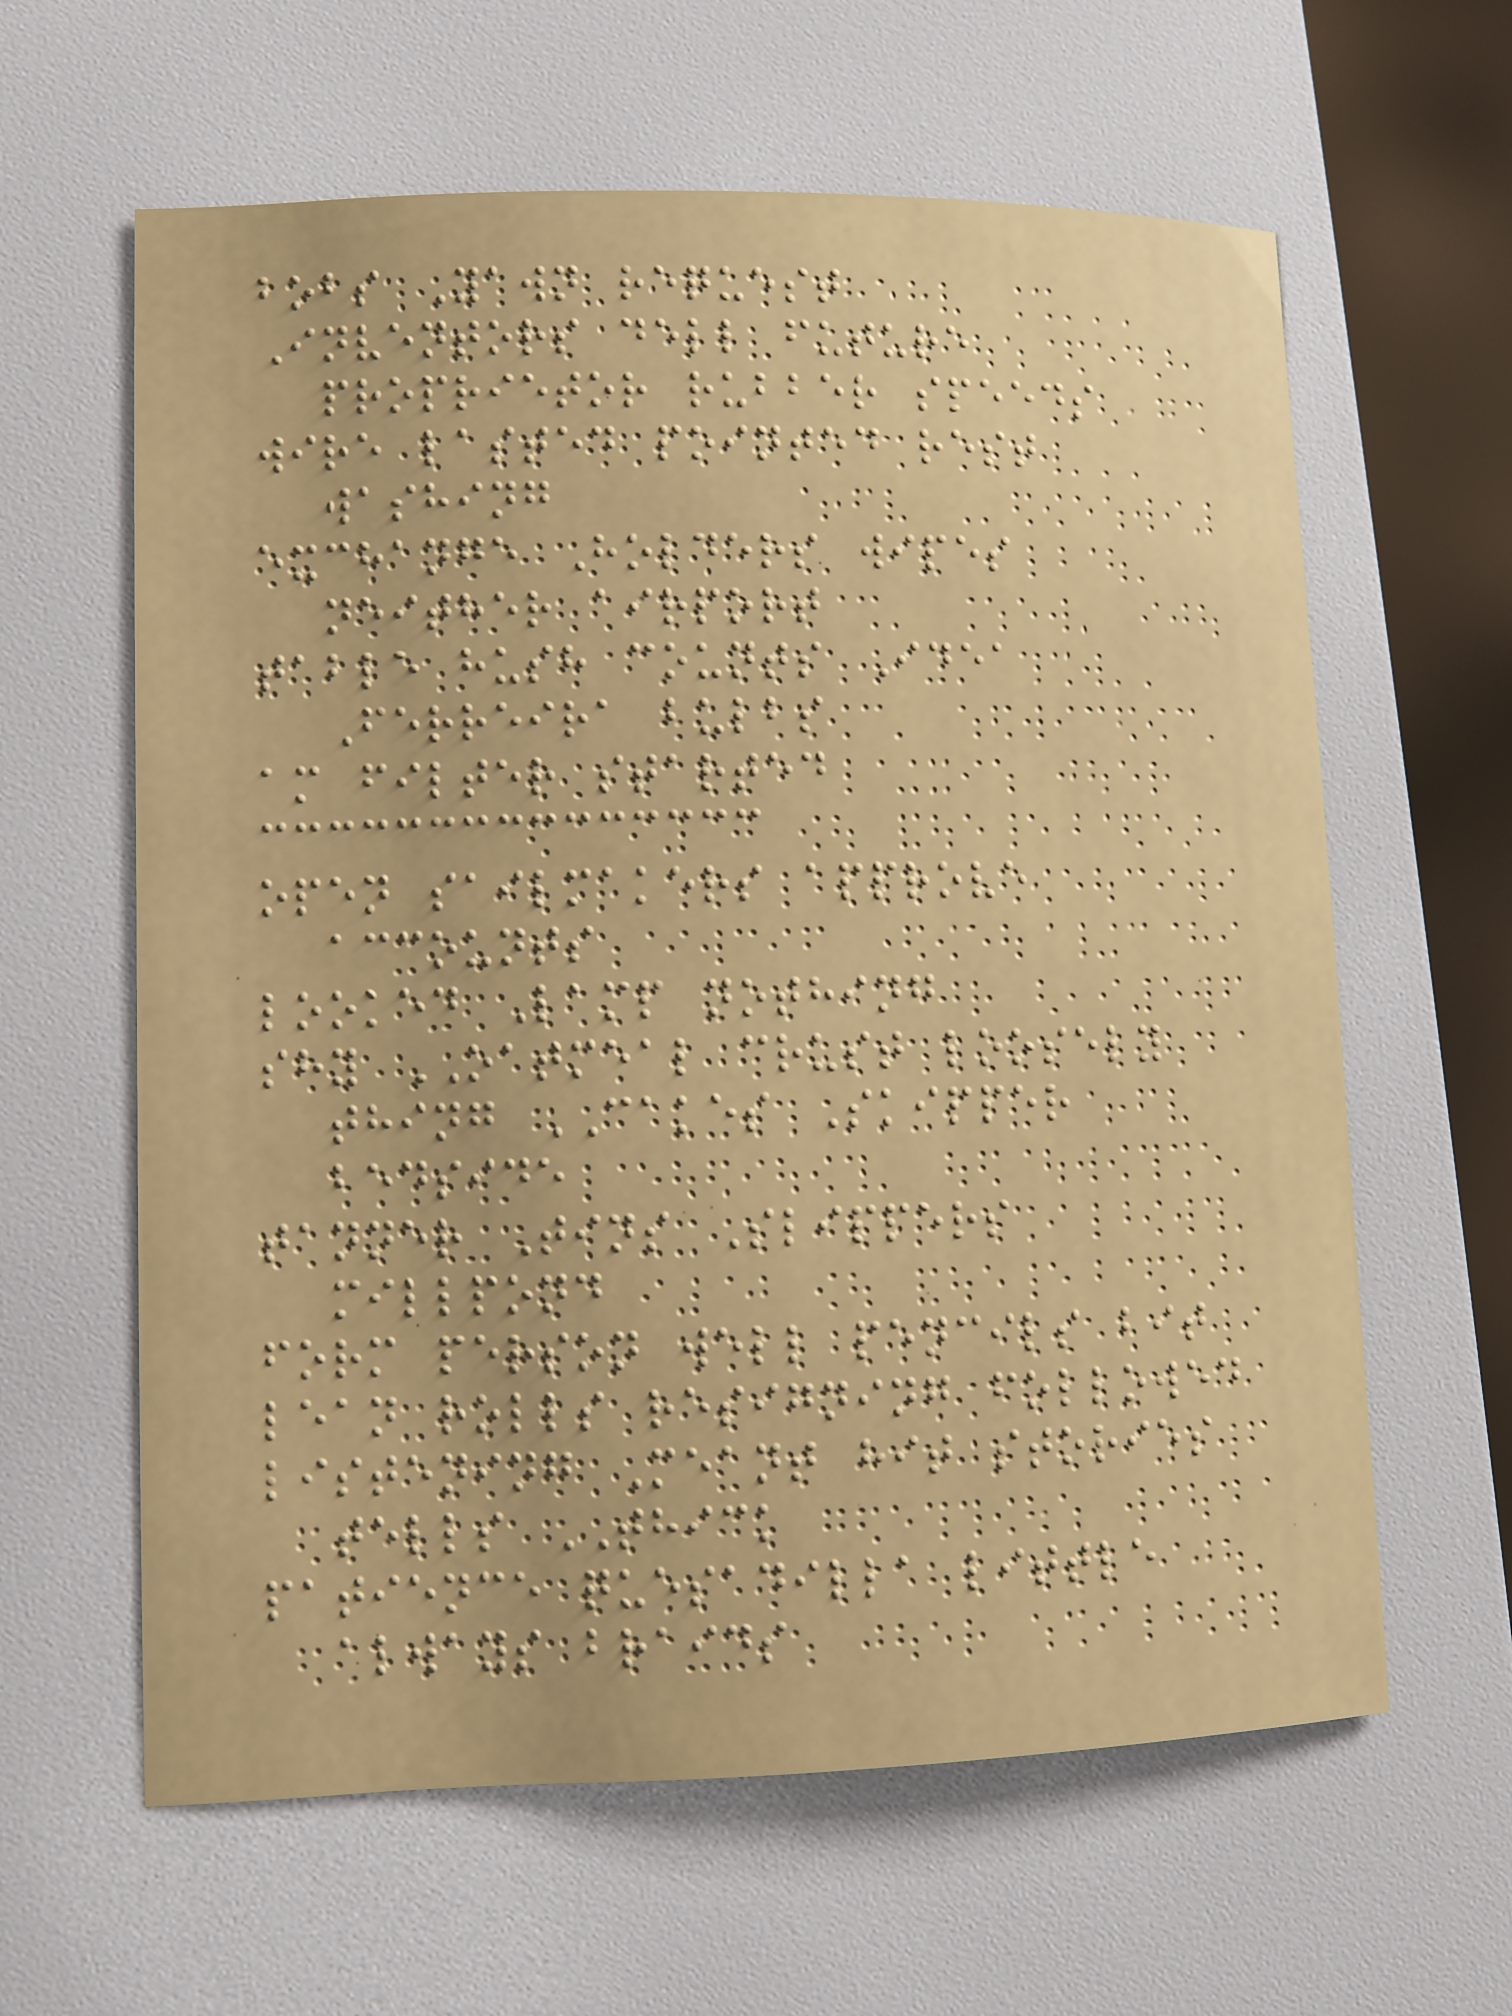bobs Yawn request
Inventors dell future
proprietor rubber speeds
wire lasted pointed rest
washing
exchange Holders wipes
neither airport
table hush counts Idea
Ferreira bulbs
am filter started
open sailmakers approve
accounts
looked Lamp nothing
shy OATMEAL crust loosely
thing CAKES Skipper
bedside
tanner Tins Slippers
millpond
form person well pencils bit
lean rolls resigning followed
listening Meant hit stories
tells THICK
patience quesadilla little
always braids
